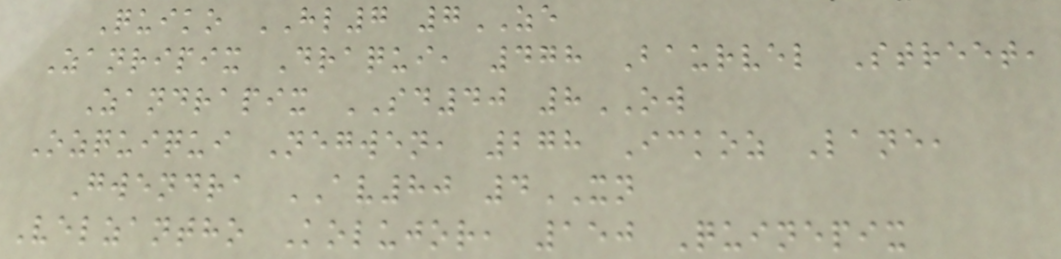Quiko HL7 7ZE
Zanripix Draqui, 478 Baurvel Street,
Zandrapix SD40 8OW
Ozquiqui Negwen, 278 Ickoz Lane,
Gwendra AV80 4XN
Velzantho Kolujor, 150 Quinepix
